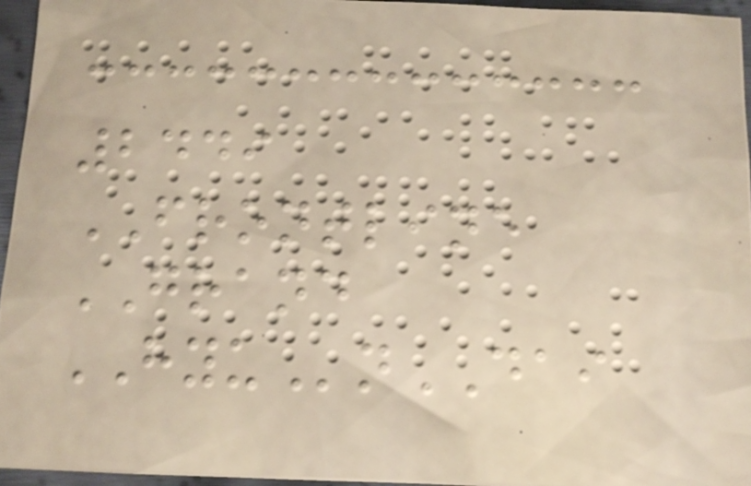2449
FRONTLINE
GRAND
HYUnDAI
